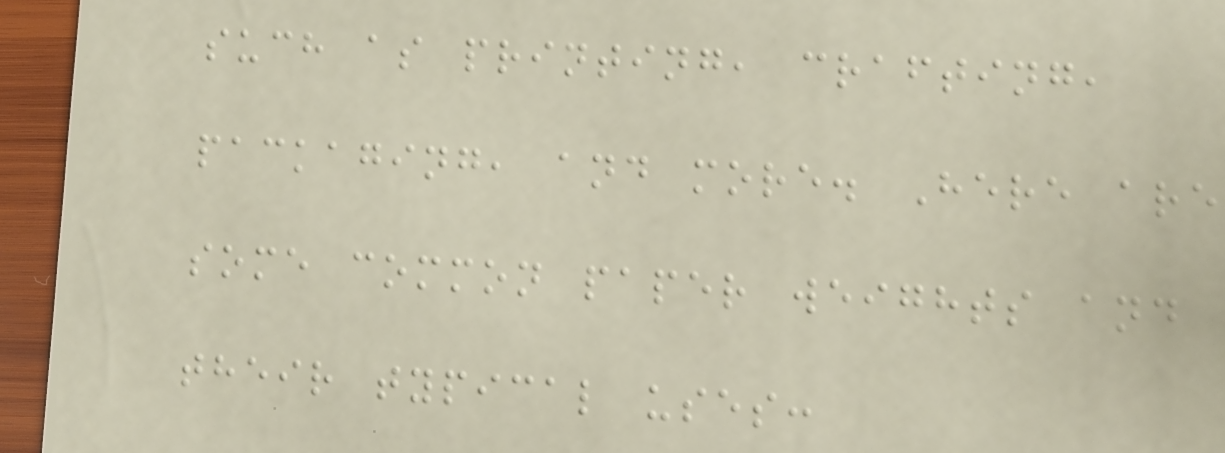such as printing, crafting,
packaging, and more. Here are
some common paper weights and
their typical uses:
